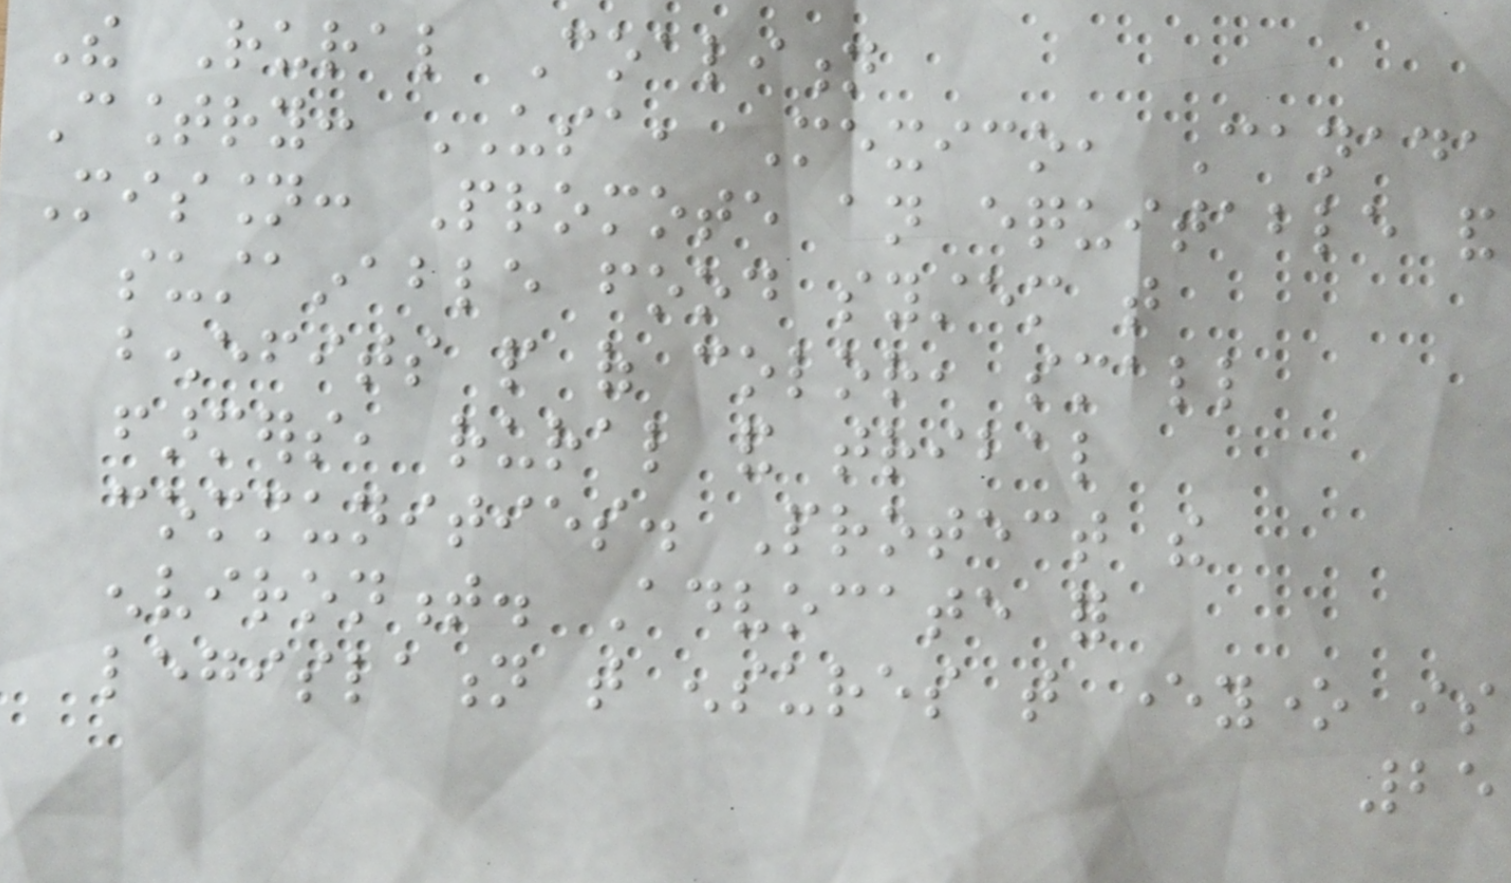The Rural Coalition
Country: USA, Mexico, Canada
Mission: Promote an equitable and
sustainable food system that
benefits people of color, small
farmers, rural and tribal
communities. Protect the
environment. Advocate for
legislation that ensures that everyone is
25
